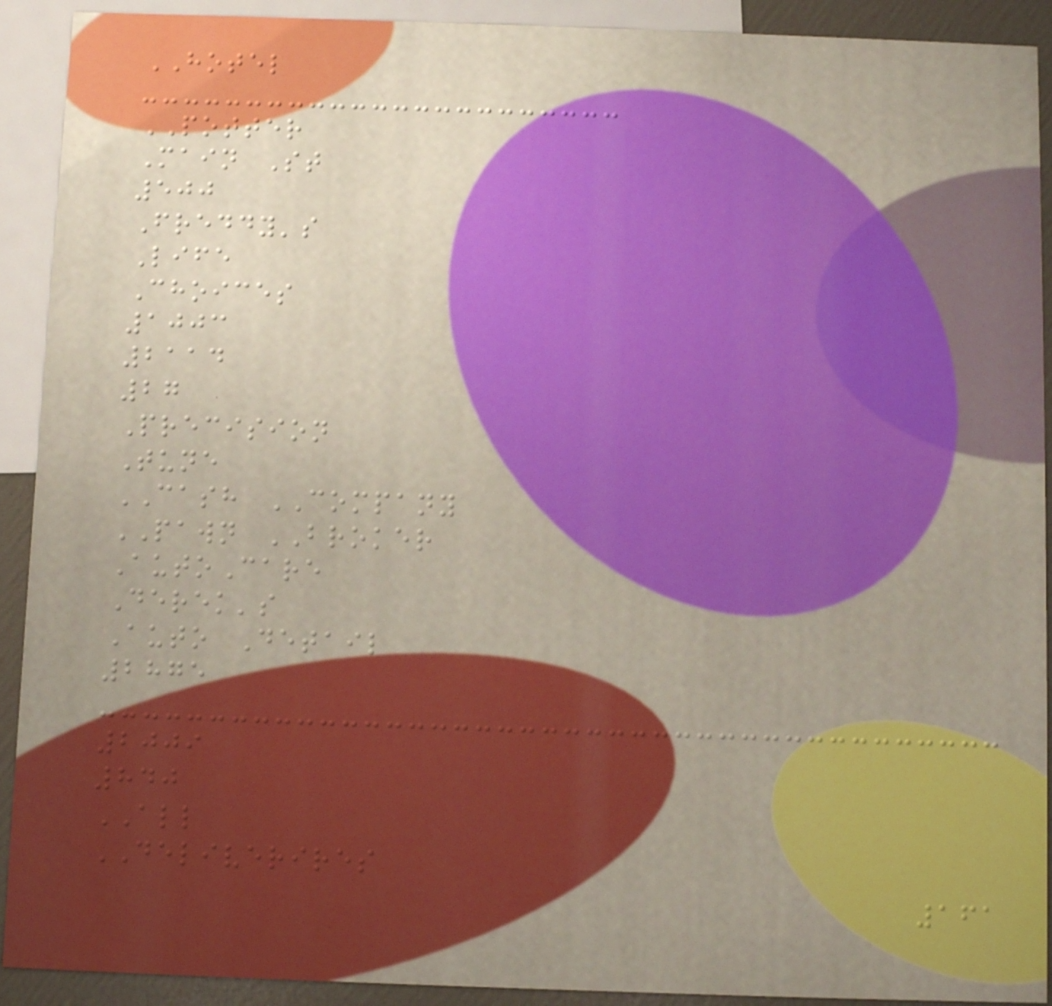HOTEL
POTTER
Main St
500
Freddy's
Life
Choices
1003
2114
27
Precision
Tune
CASH COMPANY
PAWN BROKER
AutoCare
Derek's
Auto Detail
2875
2009
840
ALL
DELIVERIRES
161
